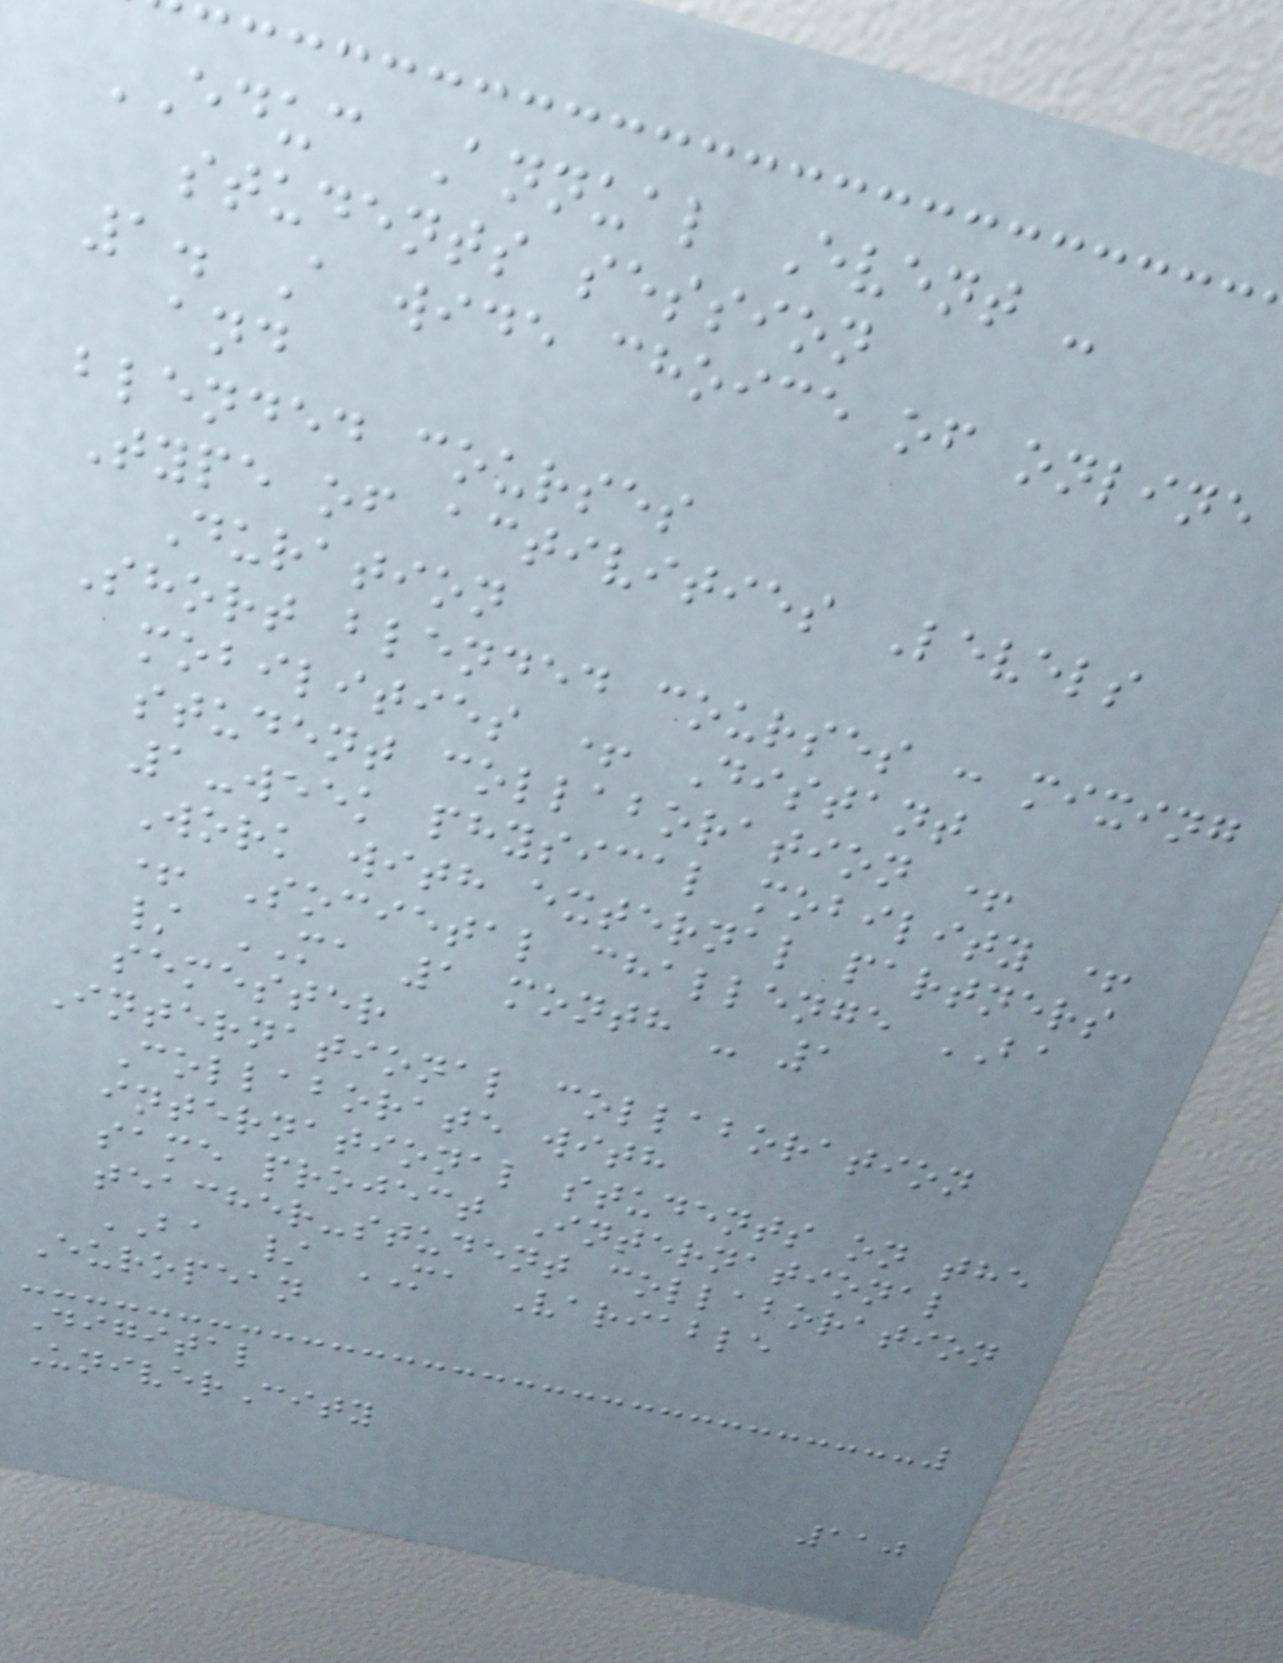EDUC Annual Event -
students session
1. A wide choice of online
and
blended courses
Type of activities Levels
Duration
Short blended courses : mixing
mobilities + Distant
student collaboration +
1-week physical mobility +
Work with external partners
+ Societal challenge BA
/ MA 1 month - 1
semester
International collaboration
Collaborate with
international students on the
same project International
teacher-student collaboration
BA / MA Variable
European
Digital
UniverCity
110
